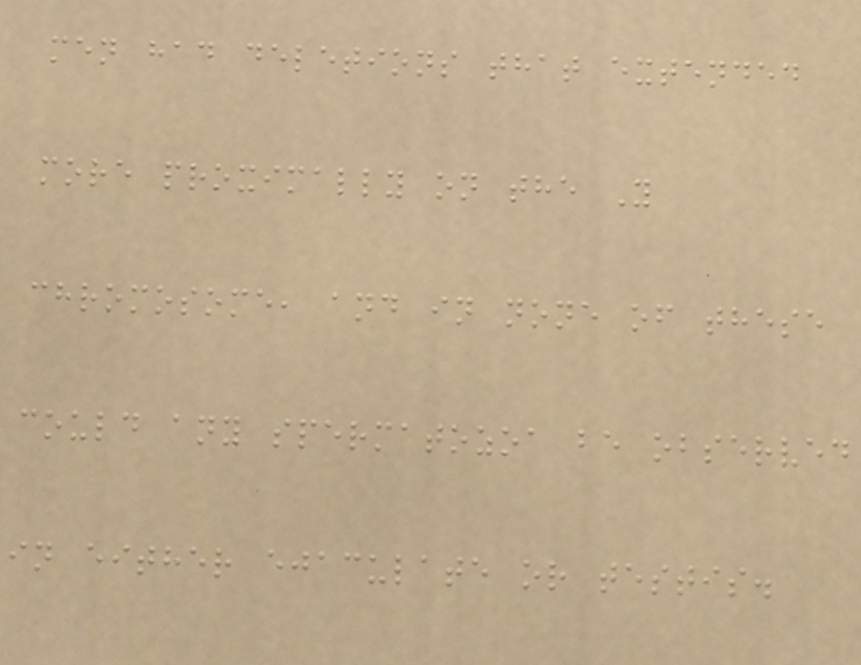men had deletions that extended
more proximally on the Y
chromosome, and in none of these
could any spermatozoa be observed
in either ejaculate or testis.
